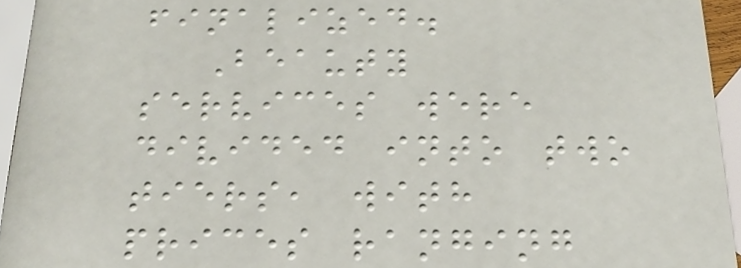finalized.
Beauty
services were
divided into two
tiers, with
prices ranging
